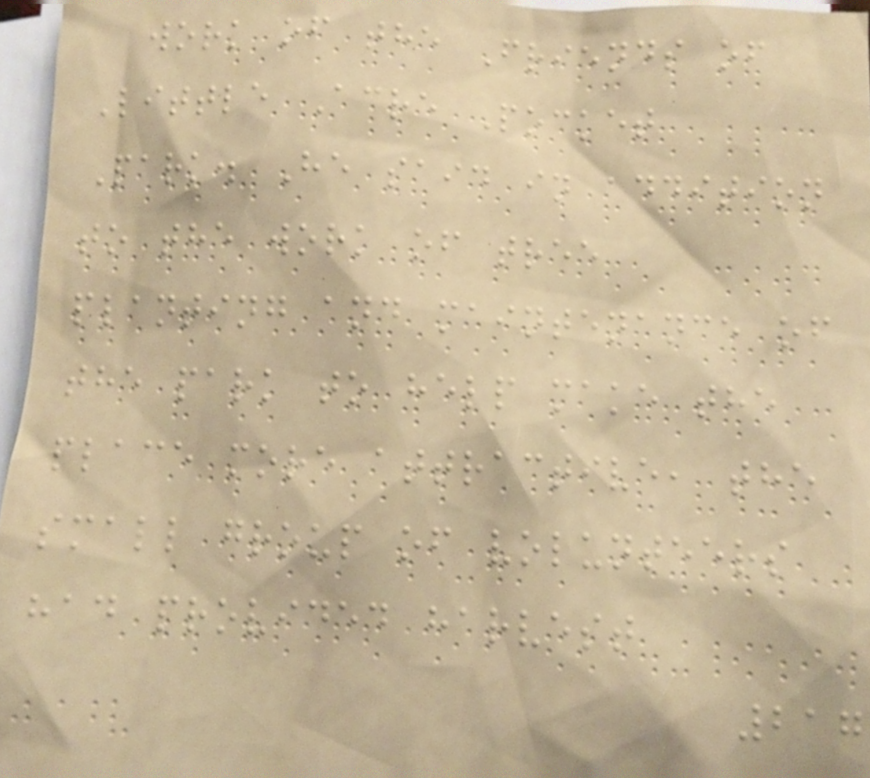work of the Friends of
Little Acre Pocket
Park. He said in addition
to the work of tree
planting and maintenance of
the park to help make the
place more attractive, the
small group of volunteers
had provided harvest
217
